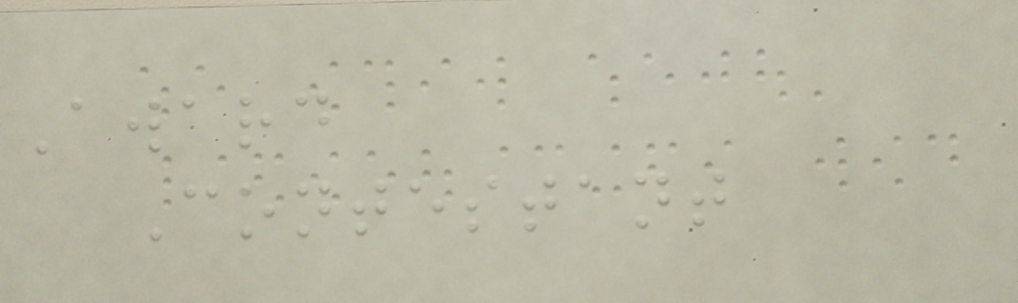Award
Contestant
